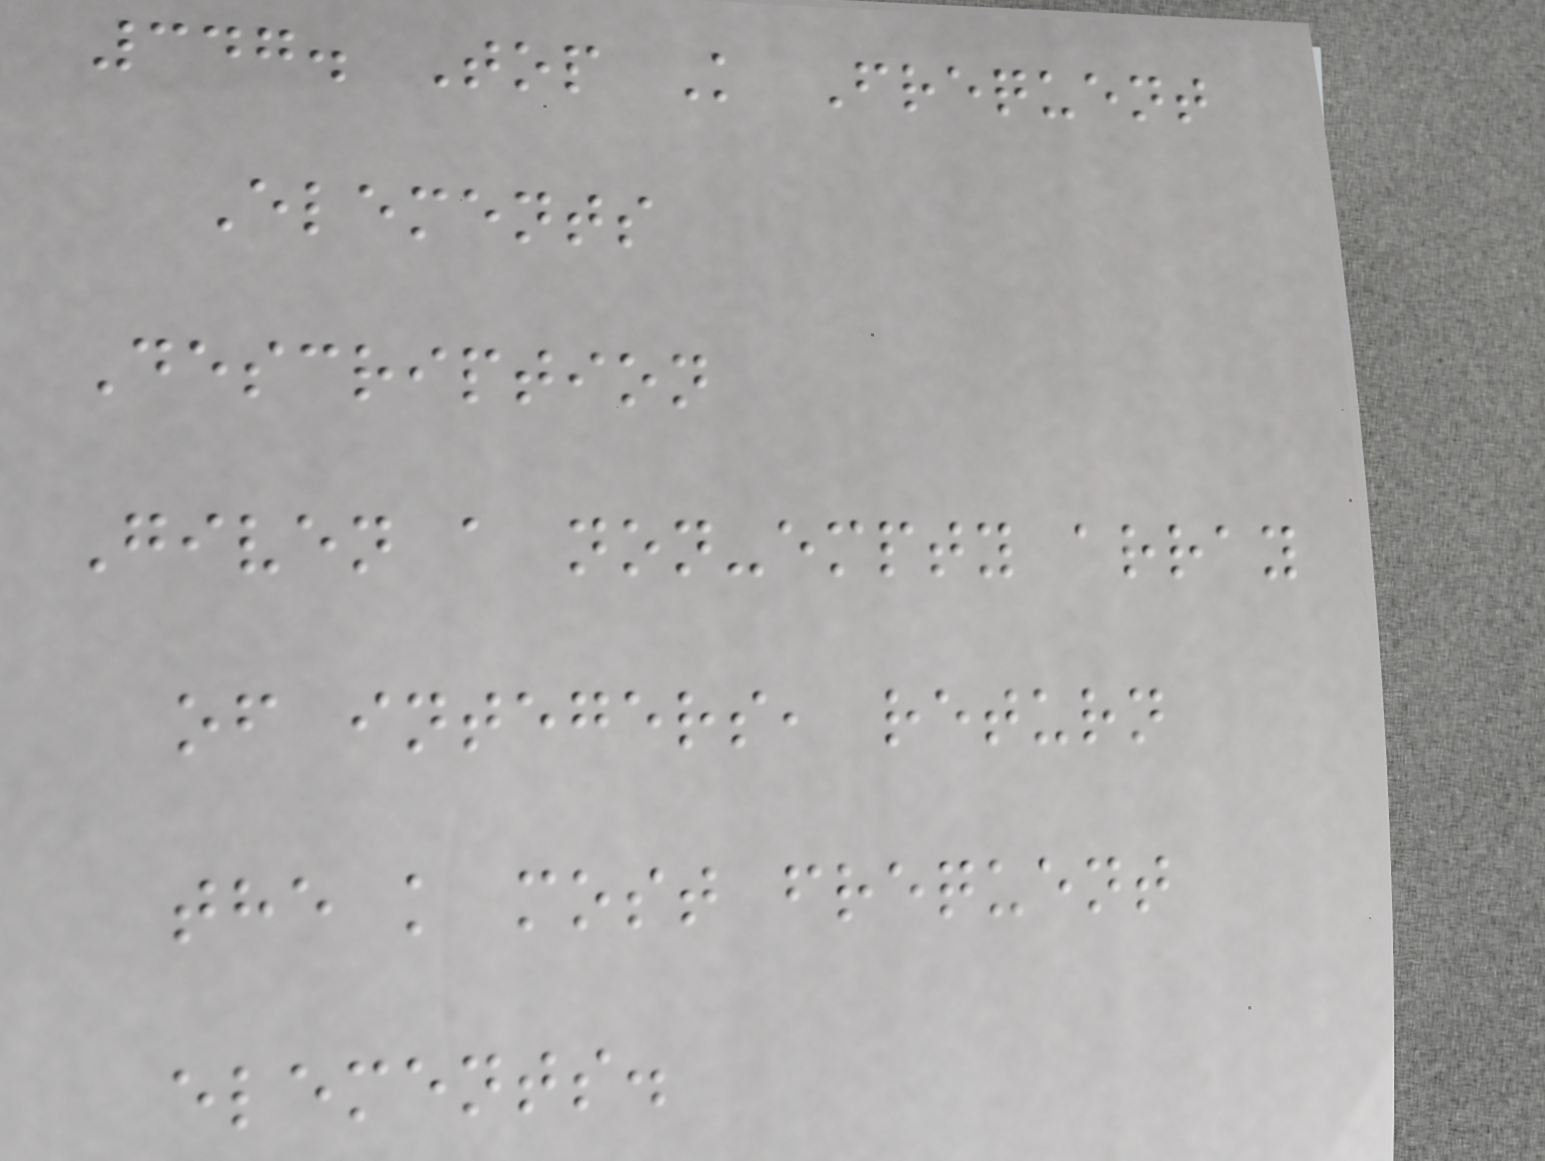347. Top K Frequent
Elements
Description
Given a non-empty array
of integers, return
the k most frequent
elements.
